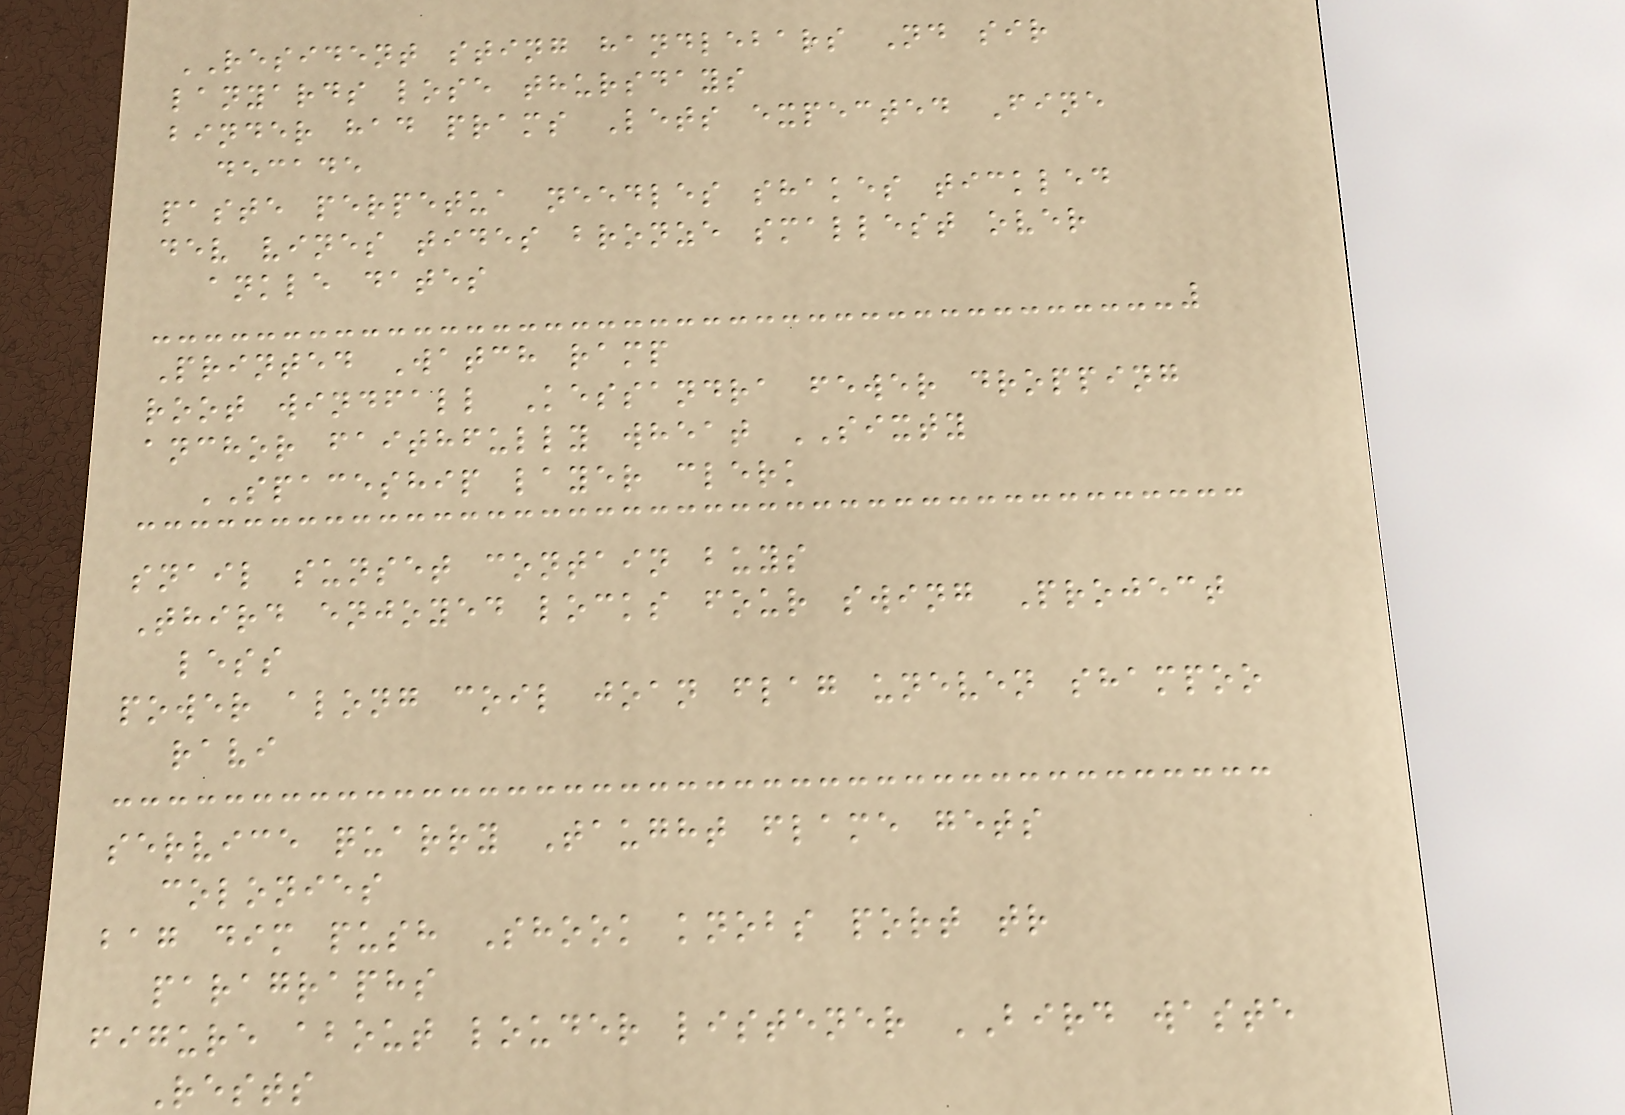RESIDENT sting handlebars Nd sir
lanyards lose thursdays
binder had prams Lets expected Fine
decade
paste perpetua needles shakes tickled
dev vines tides bronze smallest over
ankle dates
Printed Watch ramp
root windfall Kessandra fewer dropping
anchor faithfully wheat SIXTY
SPACESHIP layer clerk
snail sunset contain buys
Third enjoyed locks four swing Project
less
power along coil joan flag uneven shampoo
ravi
service quarry Taught flame gets
colonies
bag dim push Shook knobs port tr
paragraphs
figure about louder listener BIRD waste
Rests
